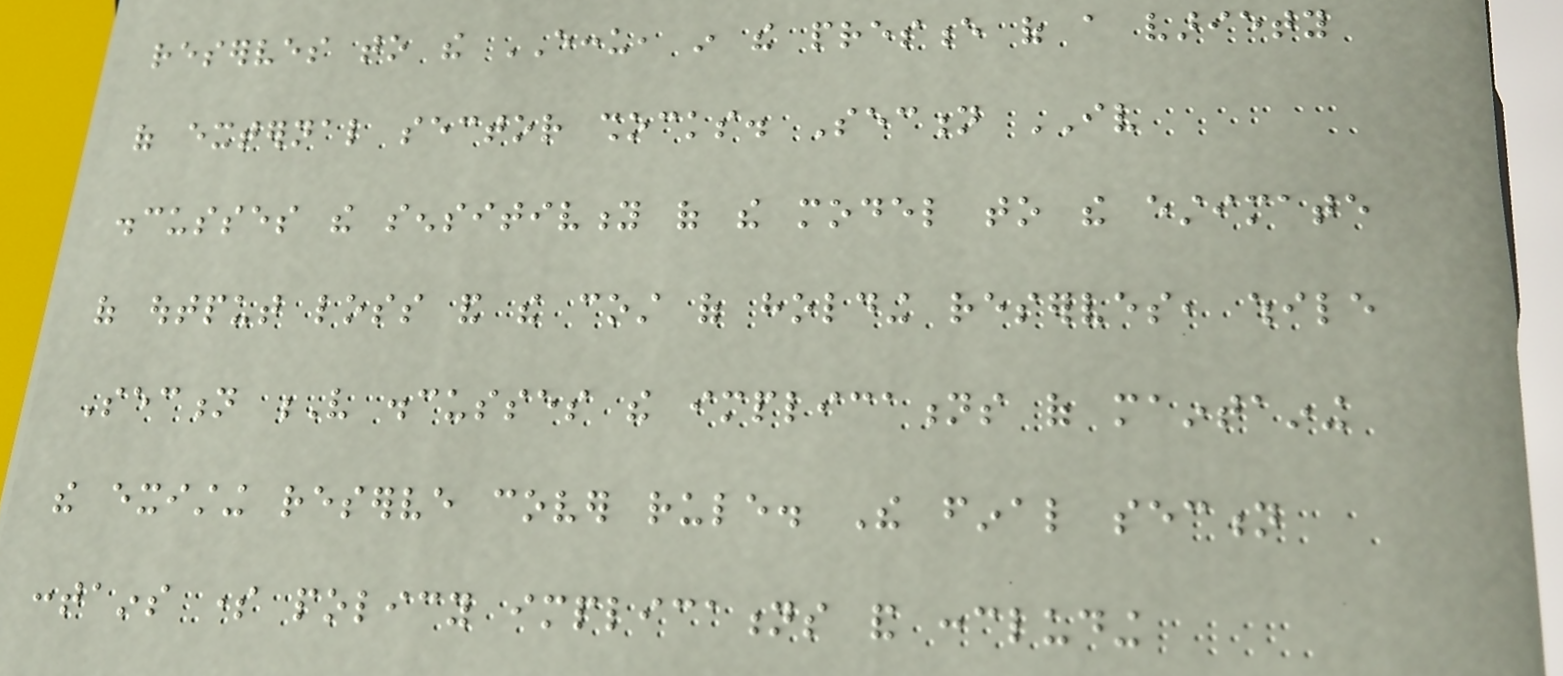reserves to the ECCU, in the presence of a variety
of external sector shocks. Section IV
discusses the sensitivity of the model to the estimate
of output loss and the cost of holding reserves, while
Section V discusses the implications of maintaining
the existing reserve cover rule. The final section
contains some policy implications and concluding
